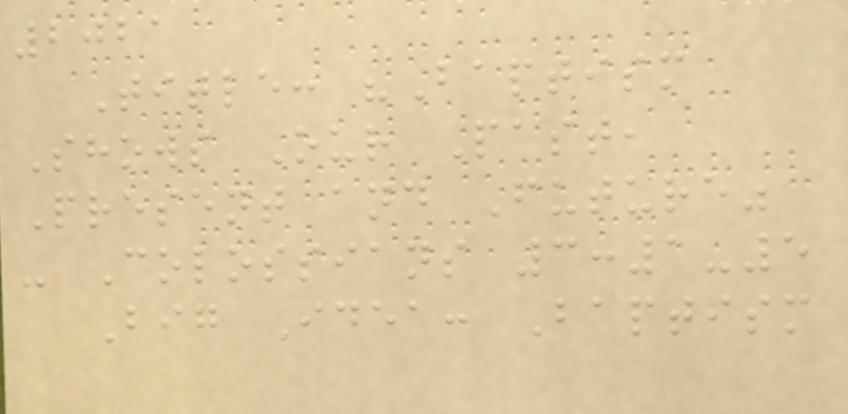2021
Title: "Baptism
Shows Our Past,
Present and Future"
- Colossians 3:1-5
Big Idea: Baptism
